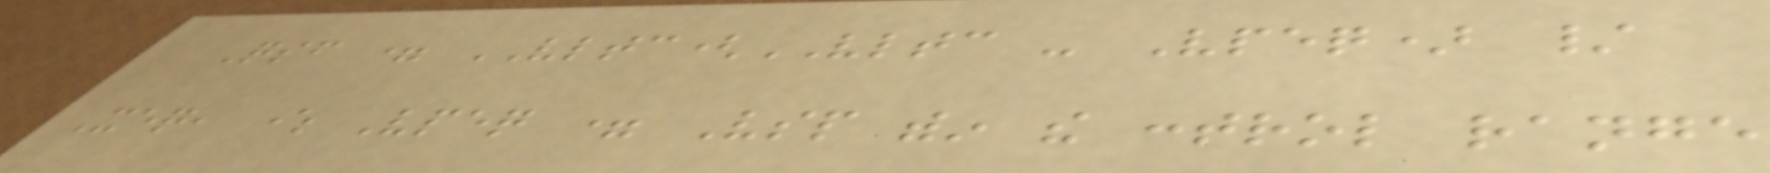Qsf = VLTC(VLTC - Vpeq) /
Xeq, where Vpeq = Vsp within the control range
